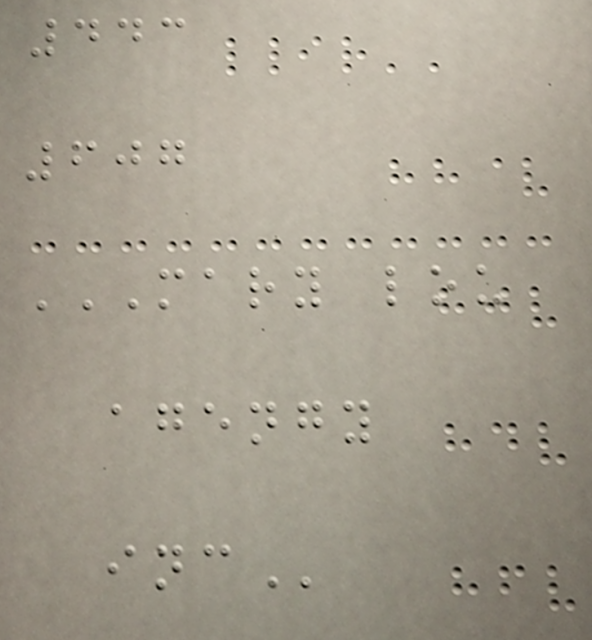443
607
MARY LOU
AGENGY
INC
